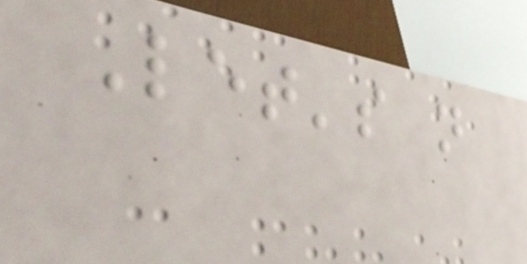Let's not
